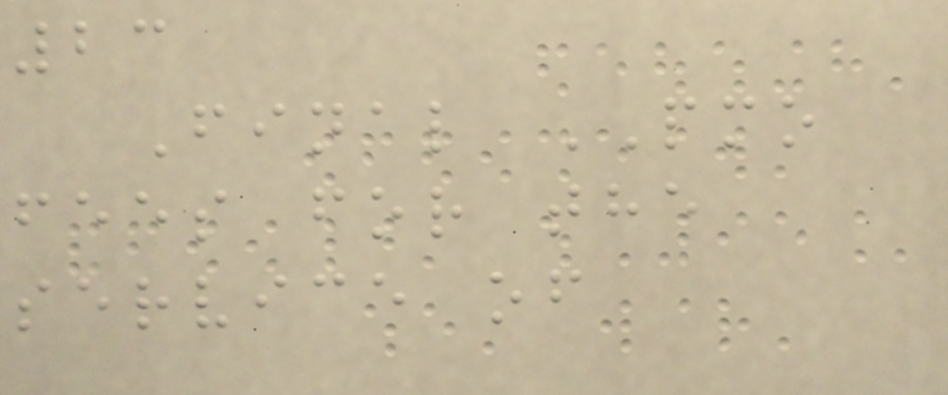23
Final PMO
fees for the
service of
